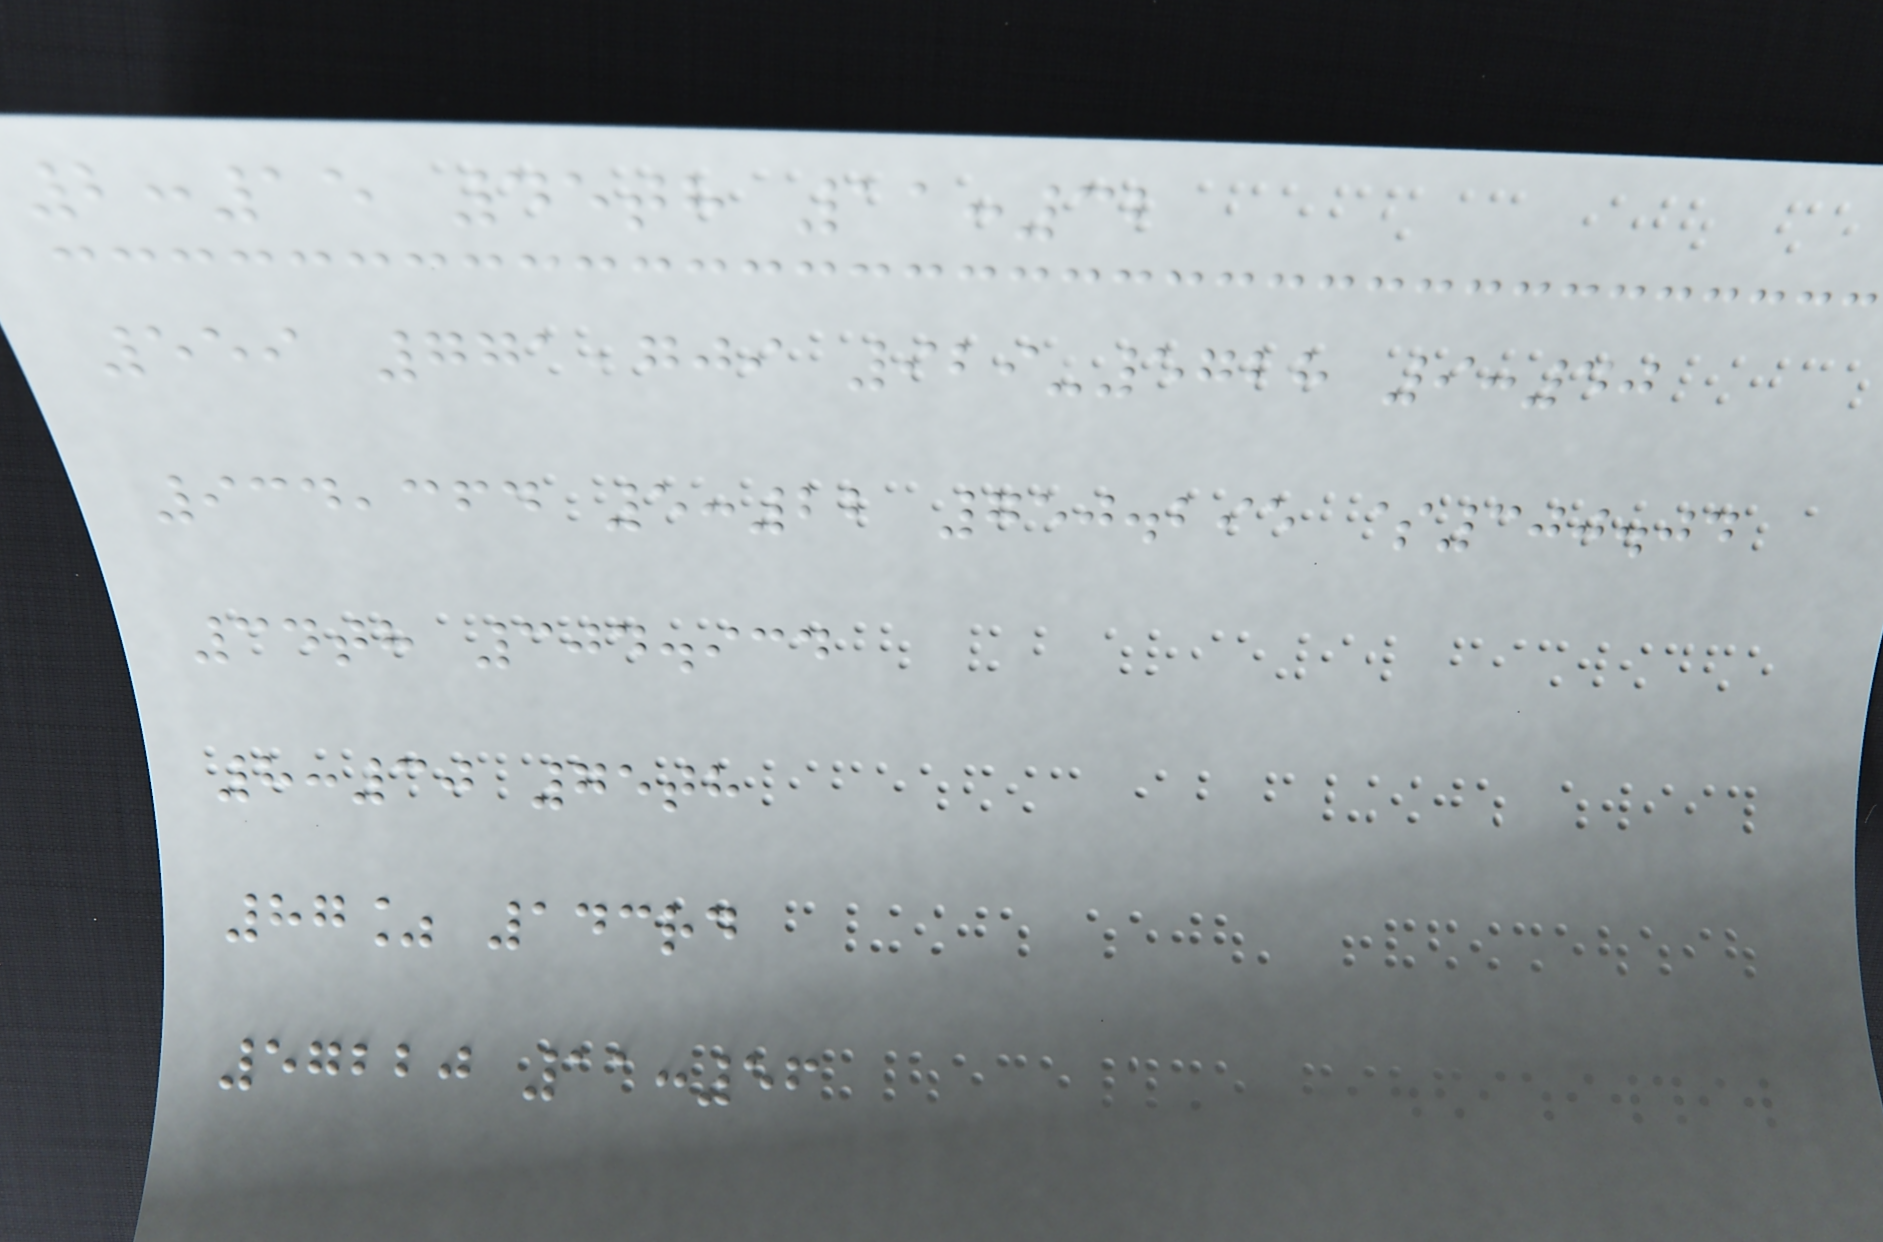2:15 45th 11:32
559 771,709 929-5728 9:40
934,364 5:22 750.295 $300.04
34th 304.934
8:30 75th
87% 143rd
57220 11:56
